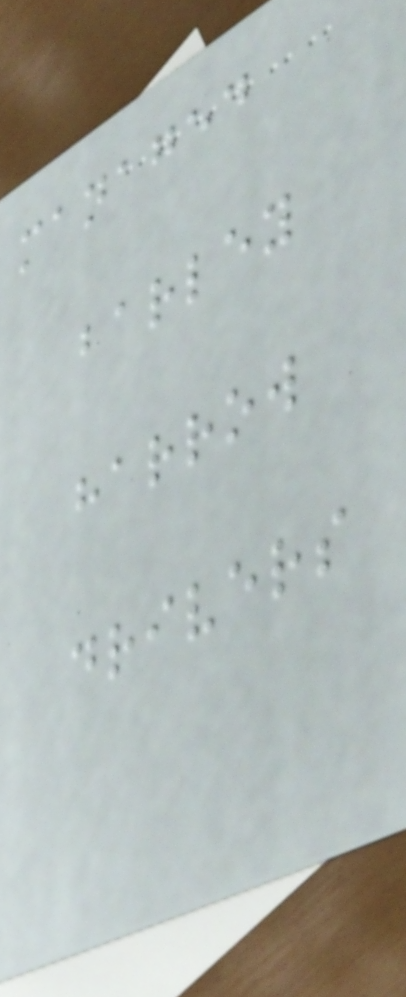managed
barley
harrow
drivers
